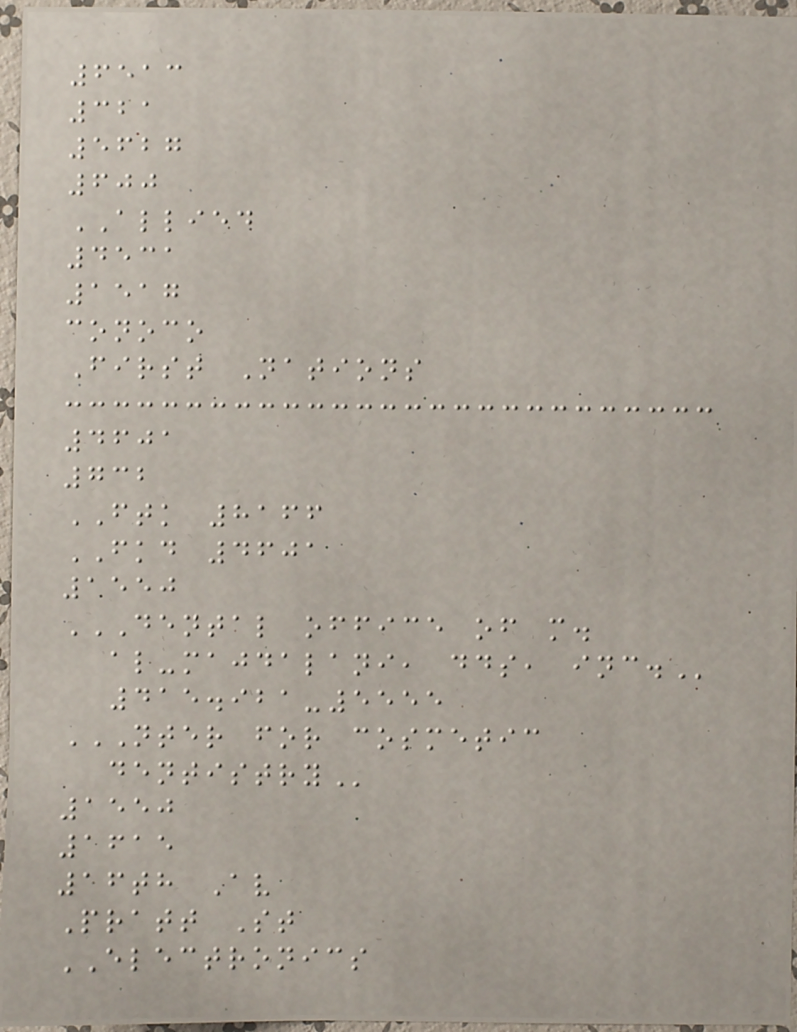6513
321
5627
600
ALLIED
4531
1517
conoco
First Nations
4601
732
FTK 8166
FKD 4601
1550
DENTAL OFFICE OF M.
AL-MAJDALANI, DDS, INC.
415.921-5555
NTER FOR COSMETIC
DENTISTRY
1550
1615
16th Av
Pratt St
ELECTRONICS
